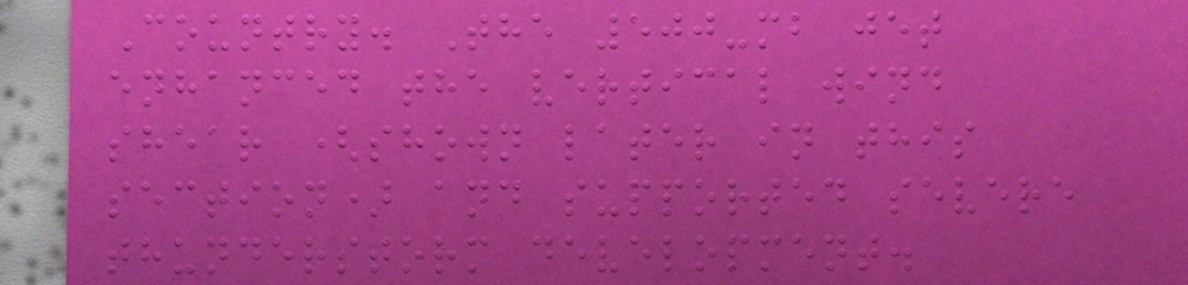Country. The 500-mb jet
enhanced the vertical wind
shear (shown later in this
section) and supported severe
thunderstorm development.
